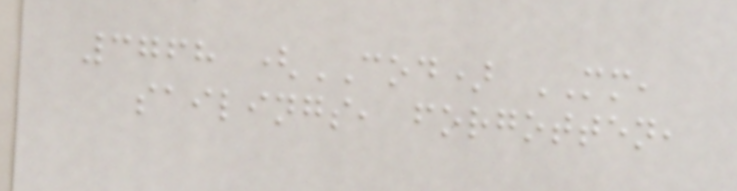3768 (COD) MM,
sailings, forgotten,
